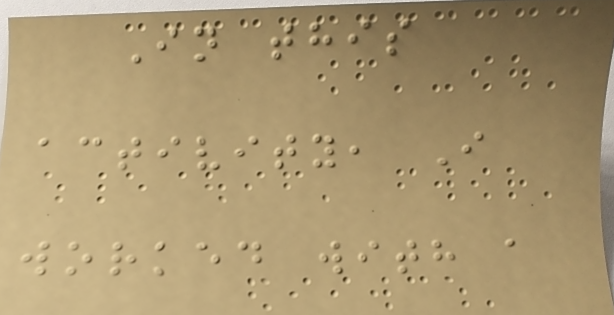In this
activity, I
worked with a
